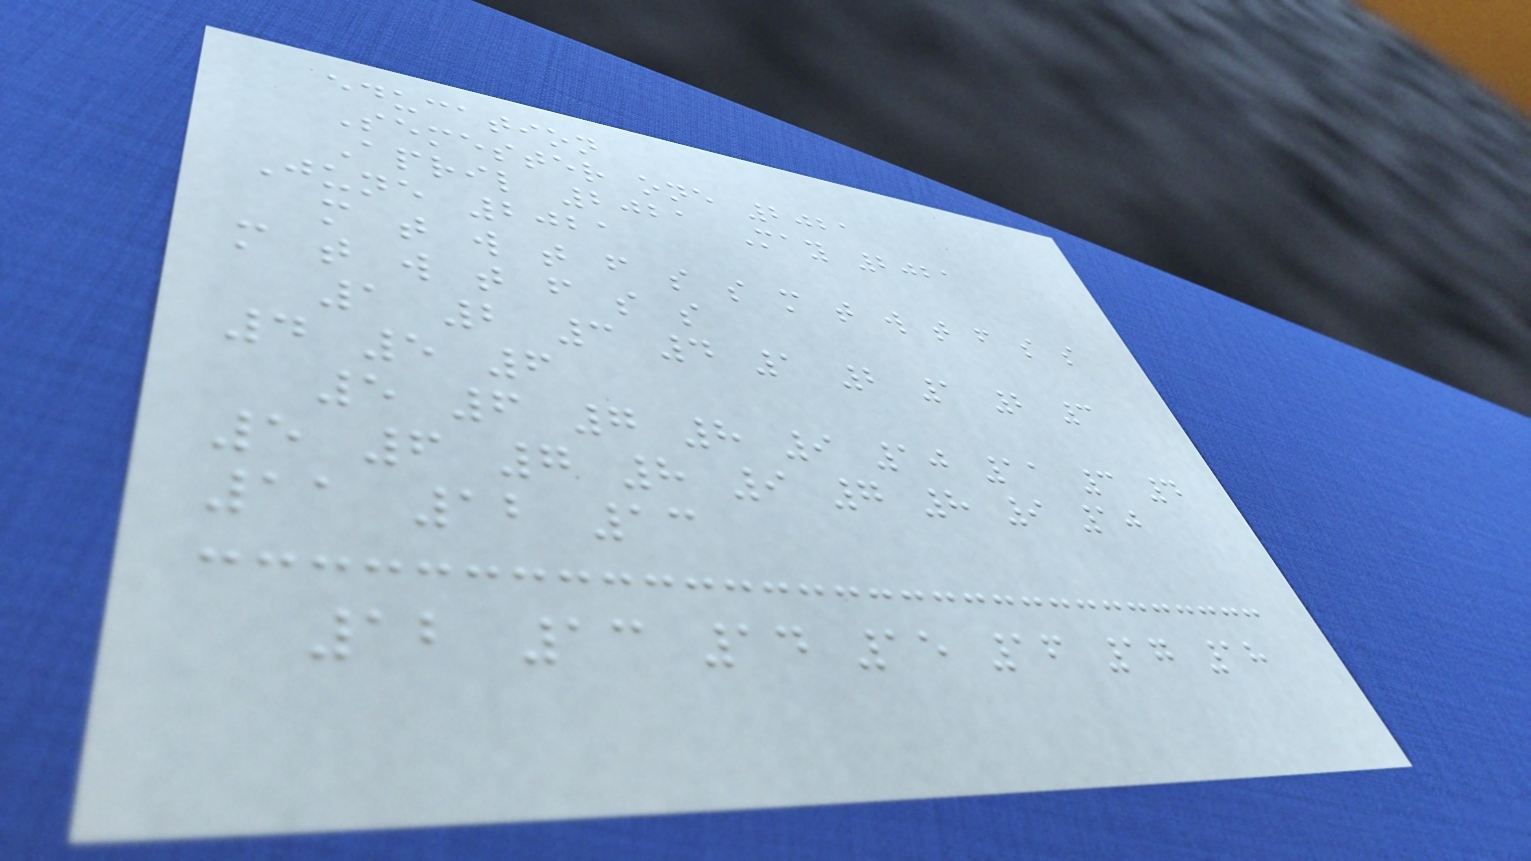education
Semester one 2021
April 2021 May 2021
June 2021
m t w t f s s m t w t f s s
m t w t f s s
1 2 3 4 1 2 1 2 3
4 5 6
5 6 7 8 9 10 11 3 4
5 6 7 8 9 7 8 9 10
11 12 13
12 13 14 15 16 17 18
